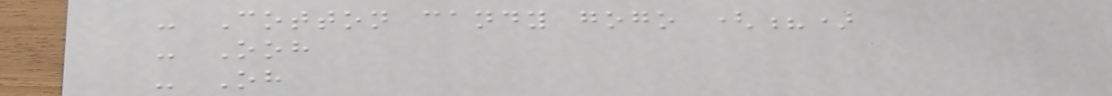- Cotton candy gogo (?)
- Ooh
- Oh
